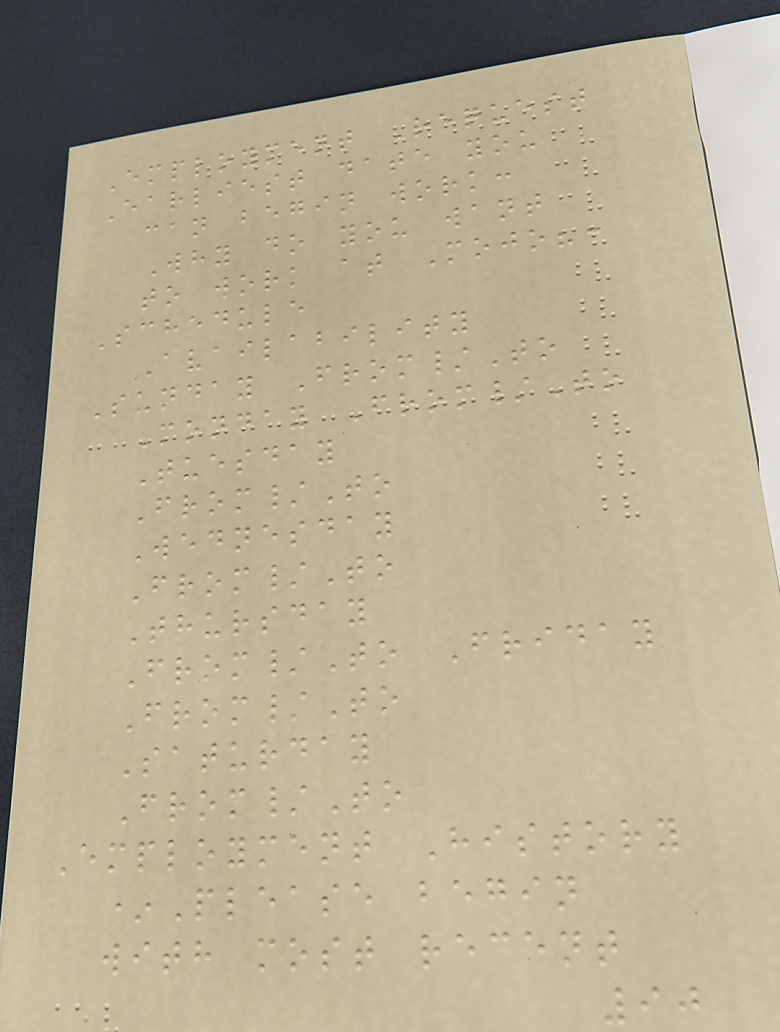Employment Request
Earliest date you
can begin work:
Why do you want
to work at Mojo?:
Schedule
Availability
Sunday From/To
Monday From/To
Tuesday
From/To
Wednesday
From/To
Thursday
From/To Friday
From/To
Saturday
From/To
Employment History
*Please begin
with most recent
90
